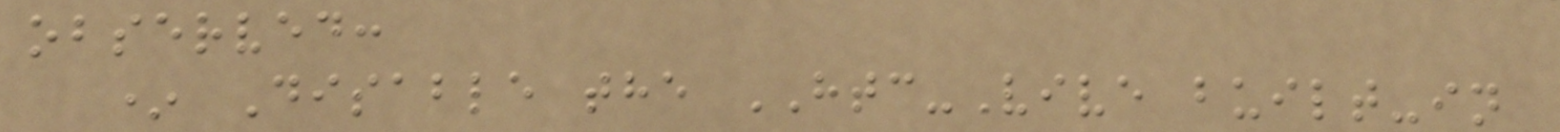observed:
* Disable the HTC-Vive built-in
